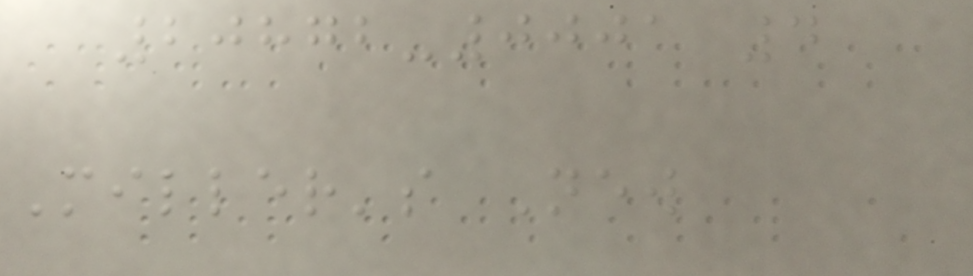20872-0001 4
Miller's New
